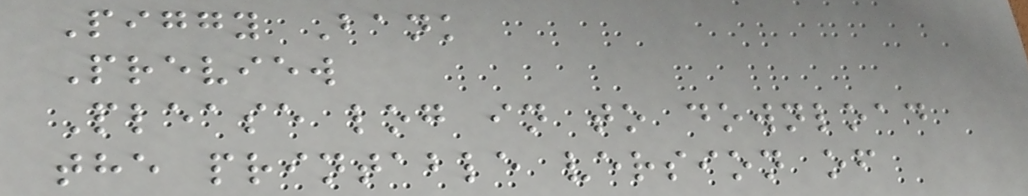Piggy Bank
Preview
Please log in to download
the printable version of
